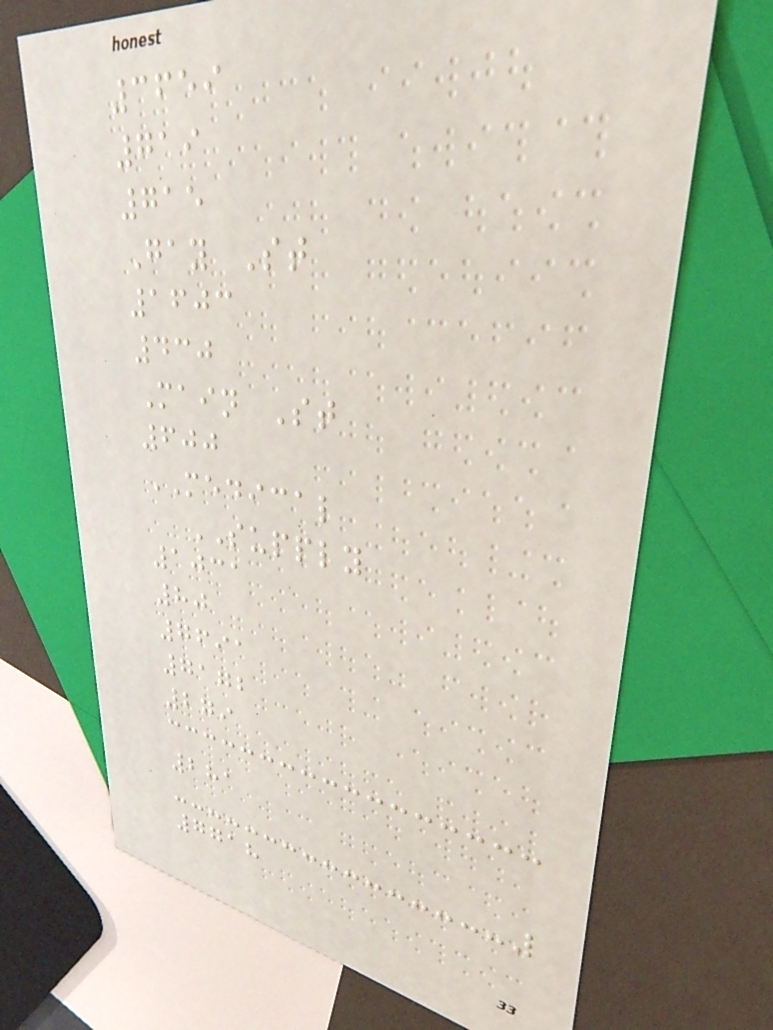3659
719
715
Gay St
1603
430
Main St
600
MEDICAL
SUPPLY
1031
80
7691
7172
279
281
7718
